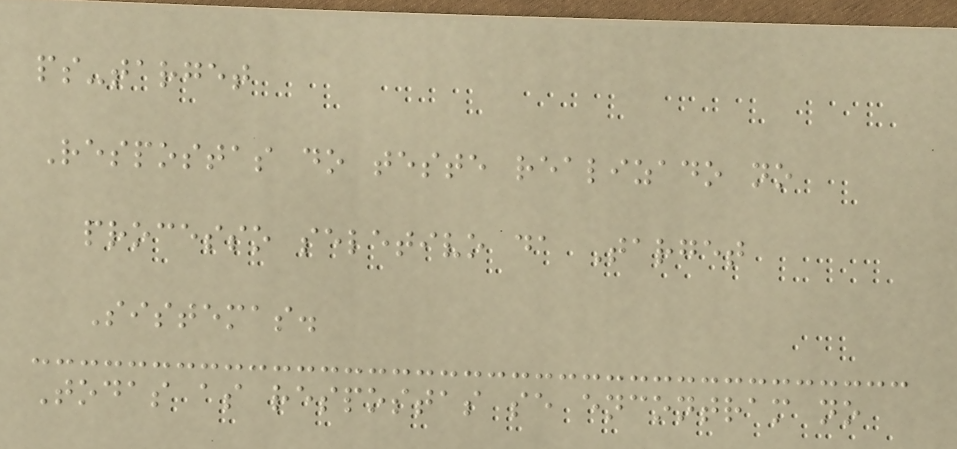ps-target
Respostas do teste realizado no
processo seletivo da Target
Sistemas.
Todas as respostas se encontram no
